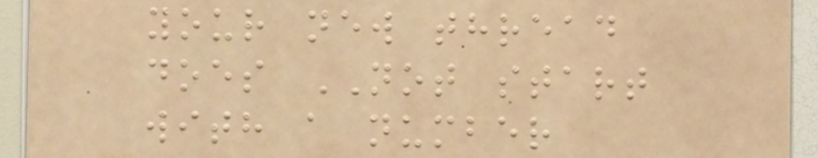your new thread
does NOT start
with a number
